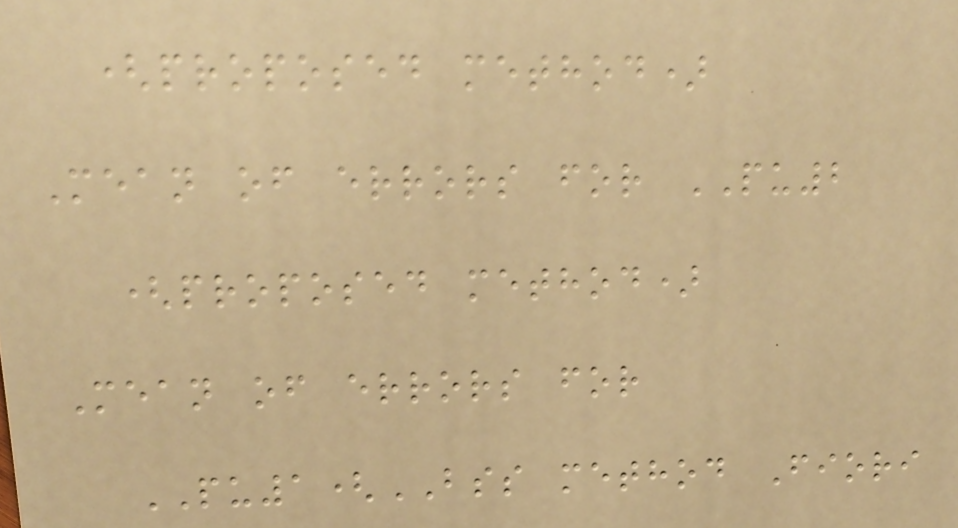(proposed method)
Mean of errors for PU2
(proposed method)
Mean of errors for
PU1(BSS method Fiori
